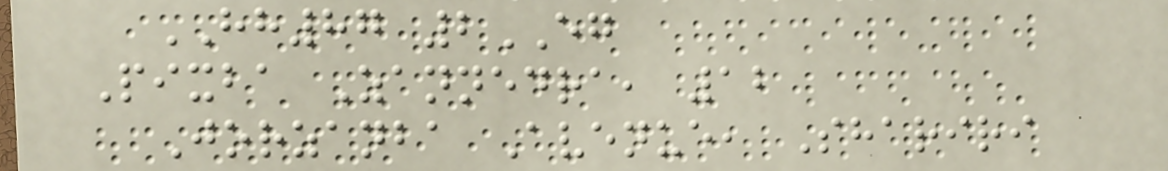HH87 2EG
Pixba Zannedra, 12
Jorzanba Avenue, Shariri
